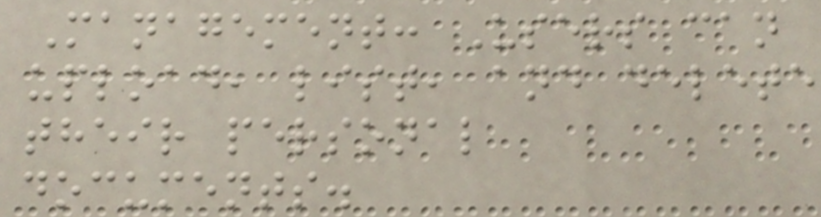Management: Users can
upload, list, and delete
their personal
documents.
